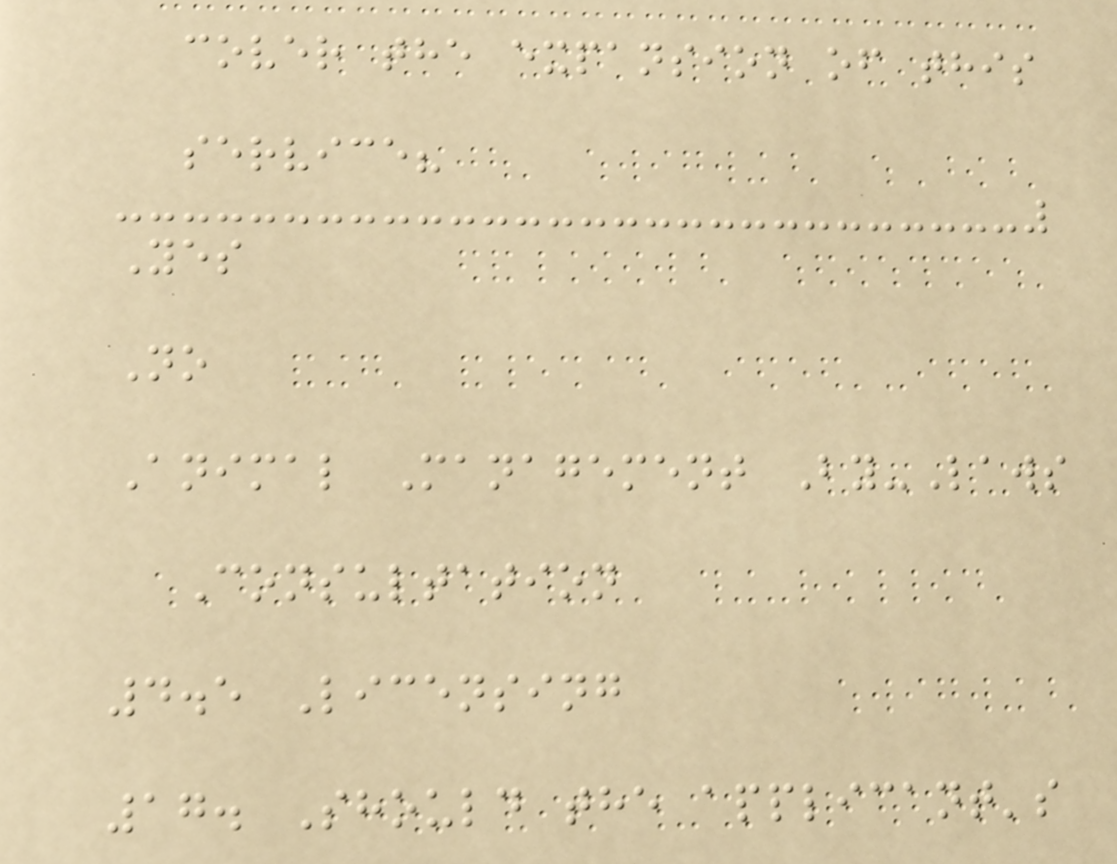cover the expansion of this
service?
Yes
No
Animal Management By-Laws
Consultation
4.5 Licensing
17. Should the applicant's
